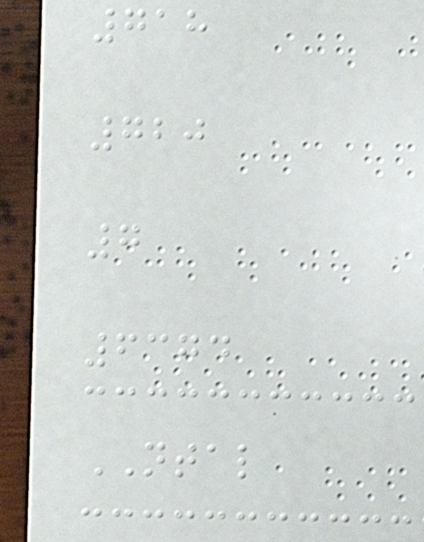718
720
7
6374
NTAL
